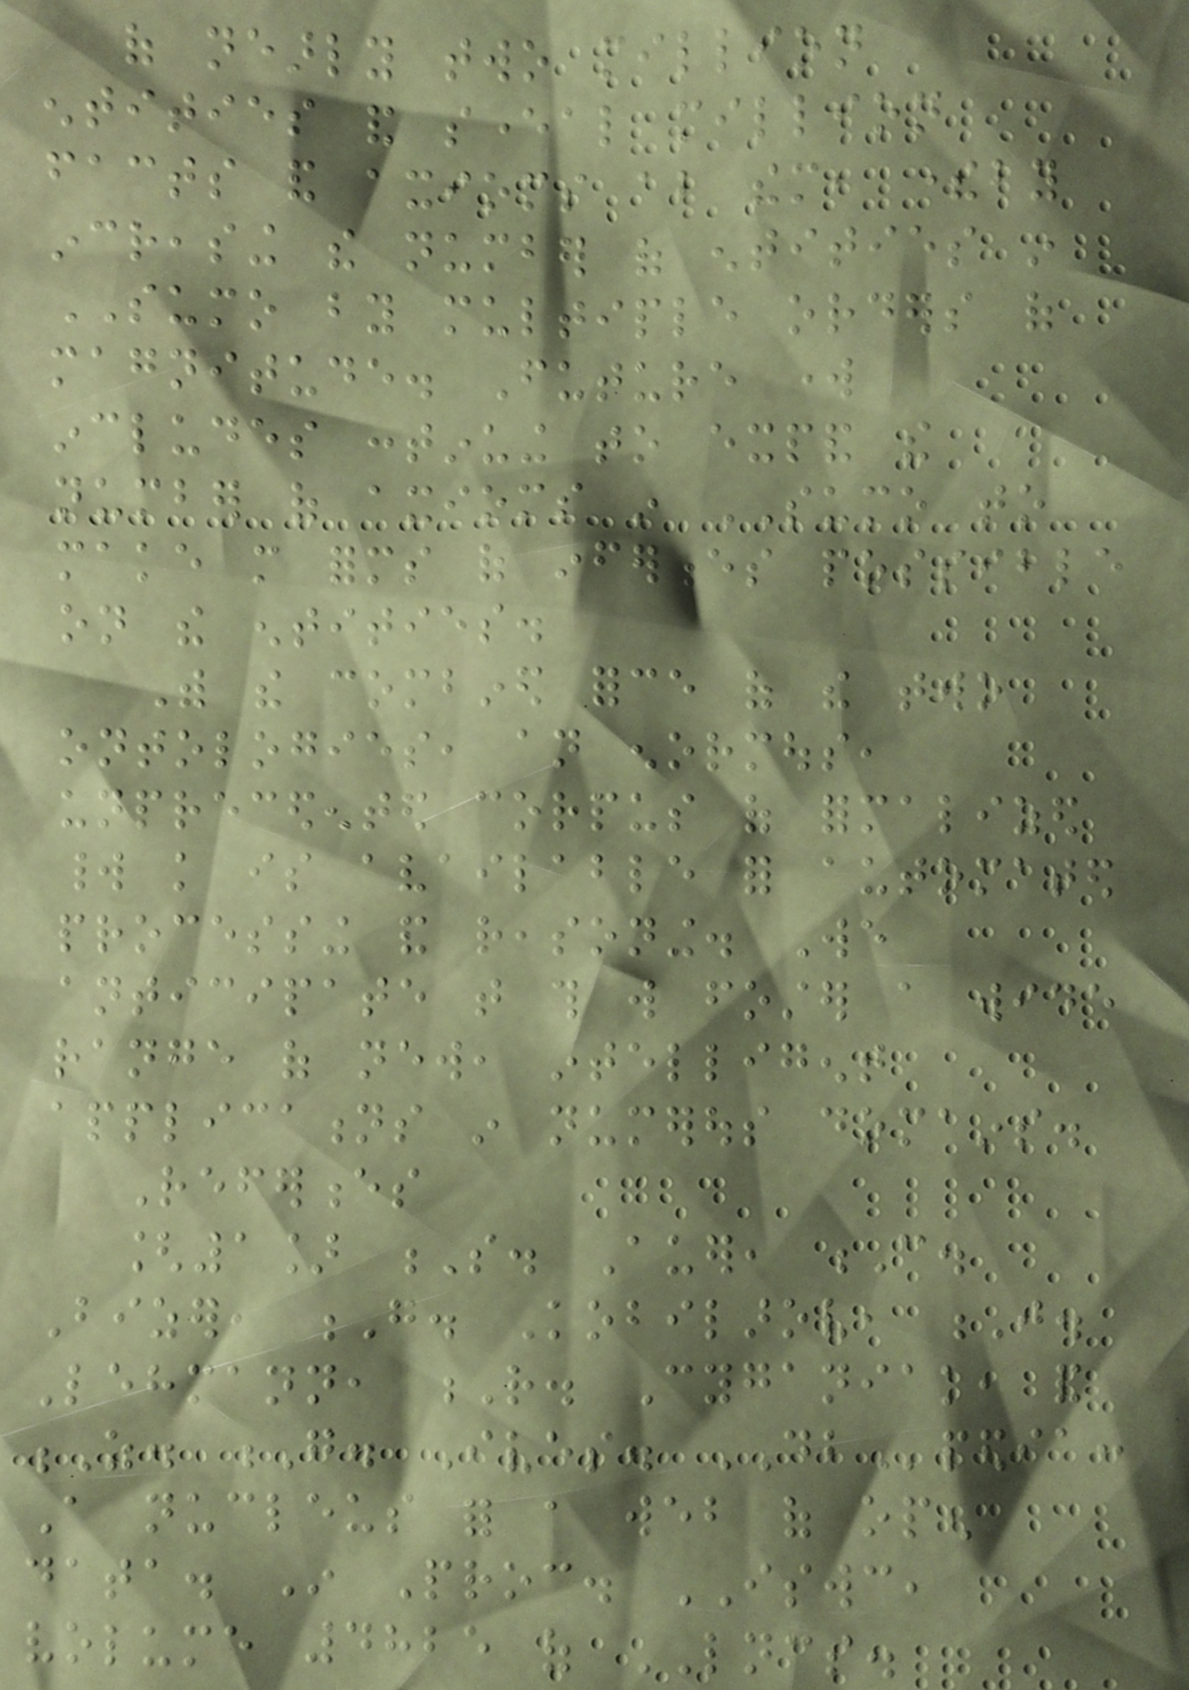of nearly two million
entities and several million
facts and axioms about them, thereby
increasing the number of entities in
SUMO by multiple orders of
magnitude. Future work
includes continuing to expand the
number of axioms in SUMO to
make more forms of inferences possible
on the entities.
With the combined force of the two
ontologies, an enormous,
unprecedented corpus of formalized
world knowledge is available for automated
processing and reasoning. We
anticipate that this will foster a wide
range of new, intelligent
applications in numerous domains.
References
[1] S. Auer, C.
Bizer, G. Kobilarov, J.
Lehmann, R. Cyganiak, and
Z. G. Ives. DBpedia:
A nucleus for a web of open
data. In Proc. ISWC,
volume 4825 of LNCS.
